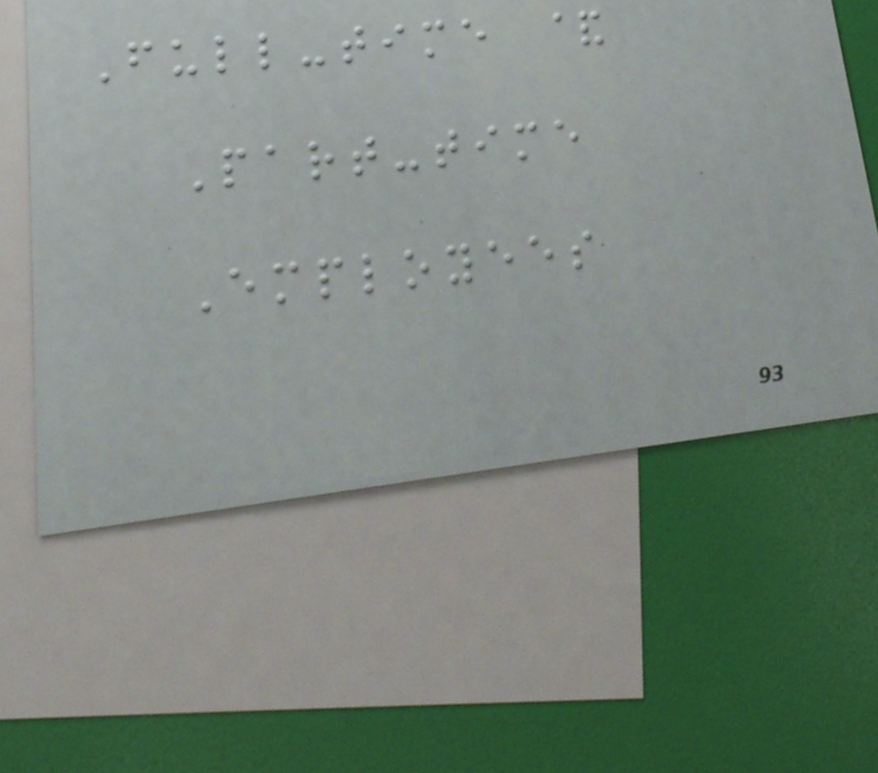Full-time &
Part-time
Employees
